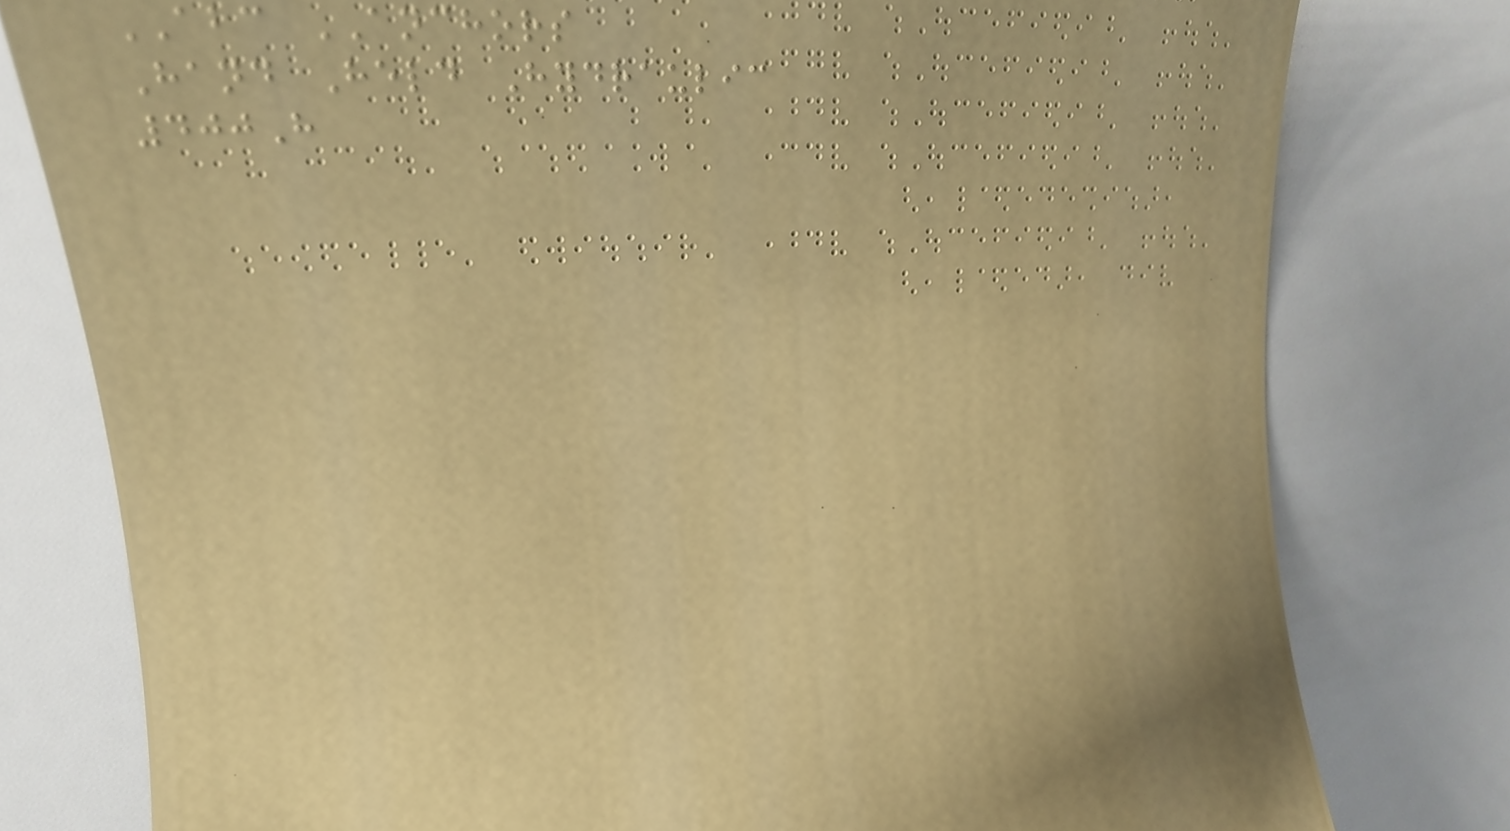ABC ANCHORS
Hand Held Hydraulic
400H
